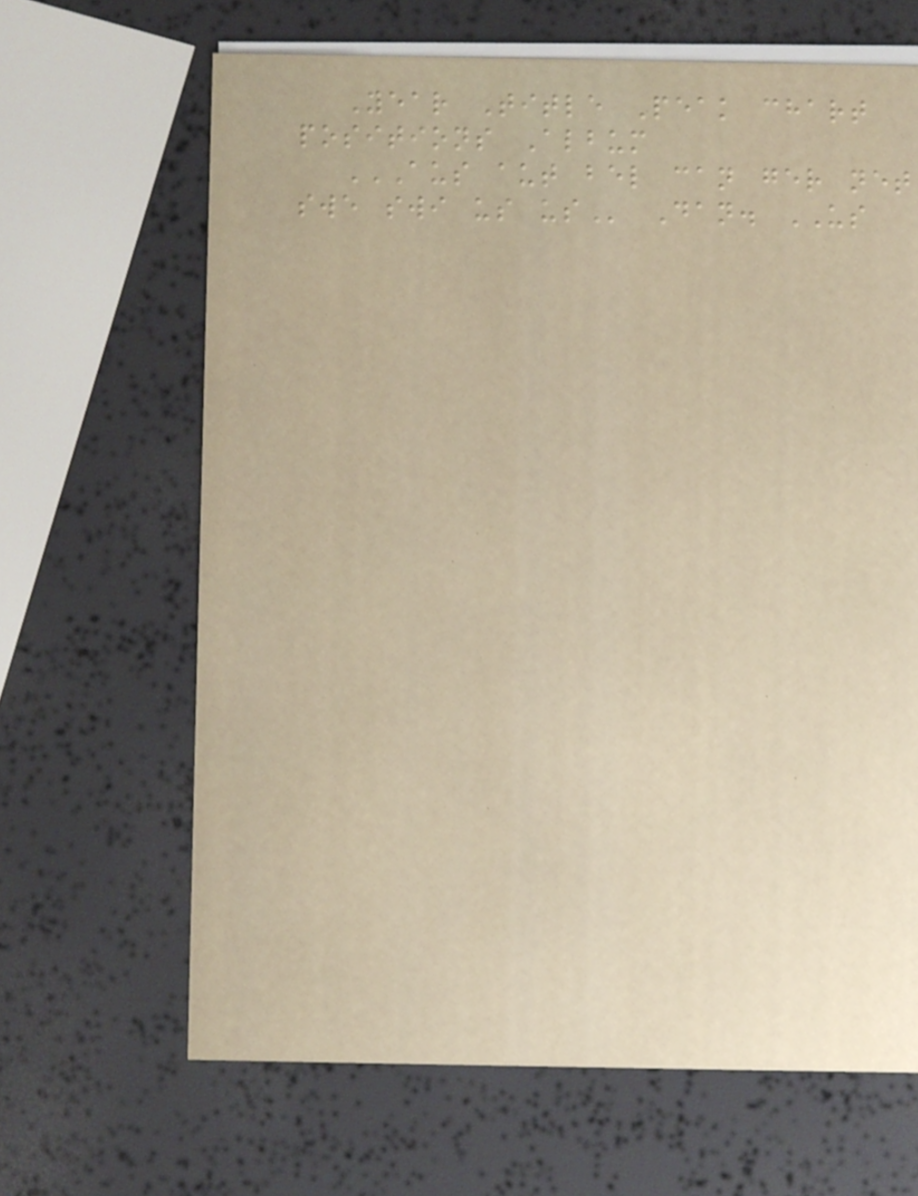Year Title Peak chart
positions Album
AUS AUT BEL CAN GER NET
SWE SWI US US Dan. US
